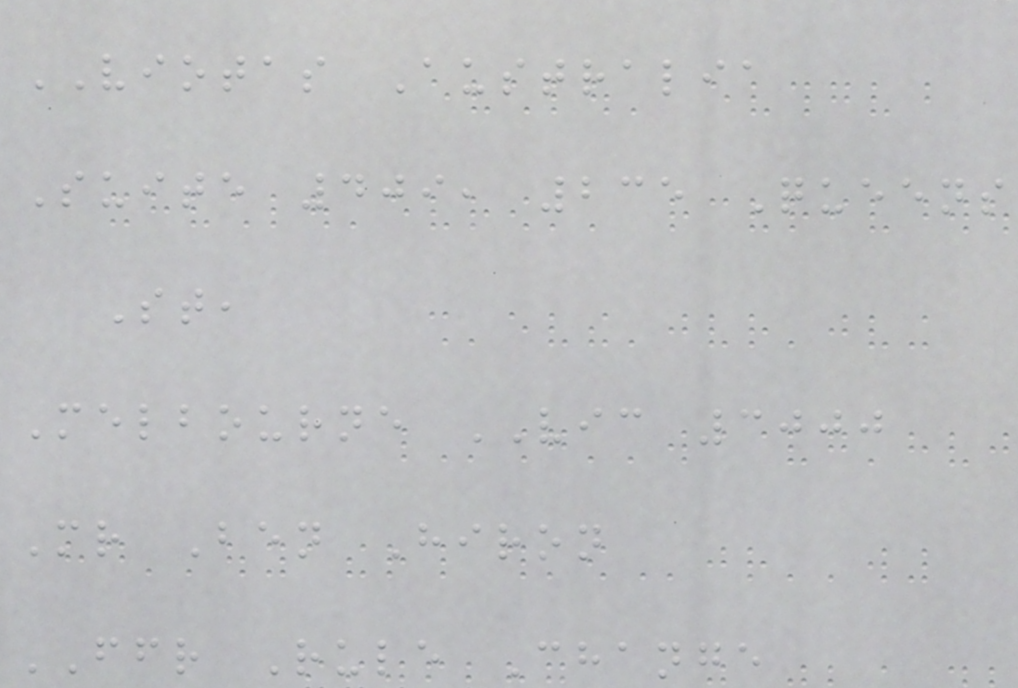VIOTAS Australia
Suite 409, 235 Queens
St,
Melbourne VIC 3000
Mr Ben Hiron
FFR Rule Change
